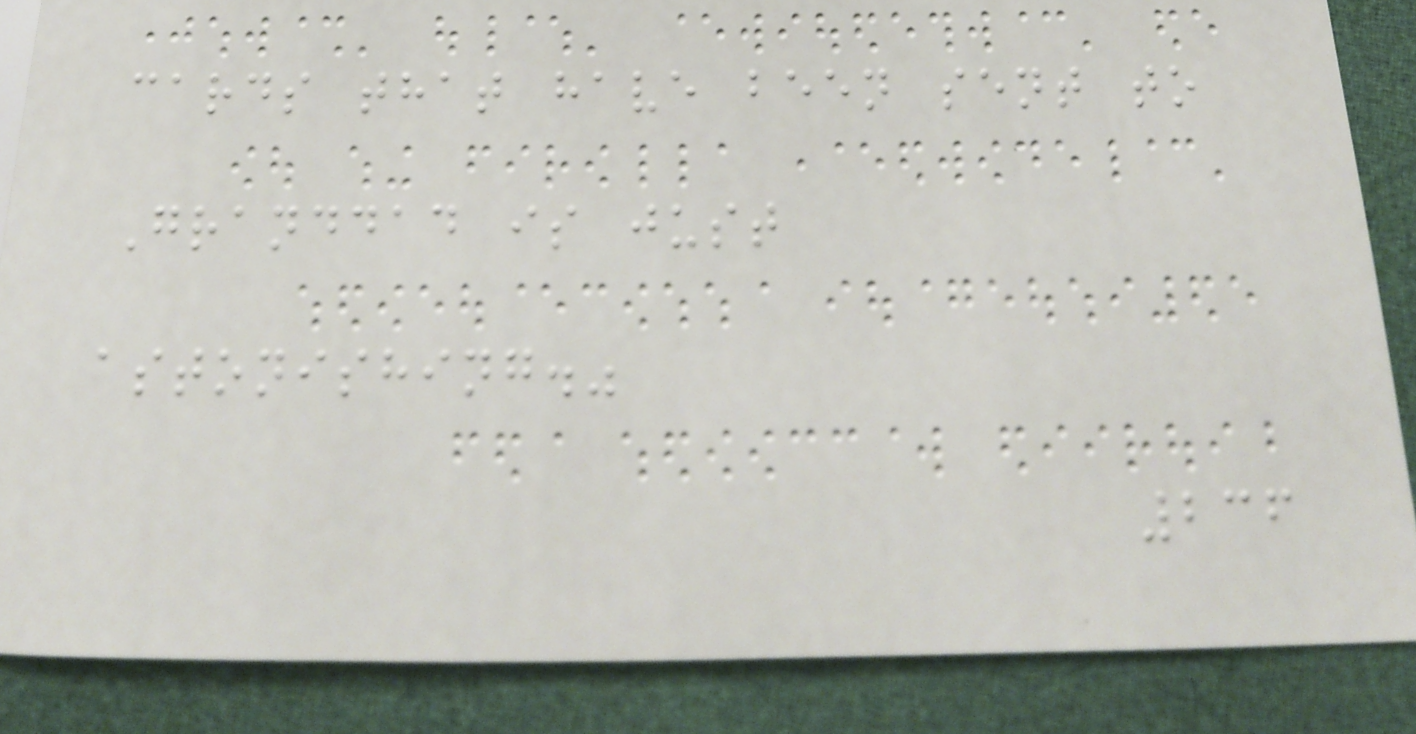cards that have been sent to
Granddad is just
astonishing."
236
